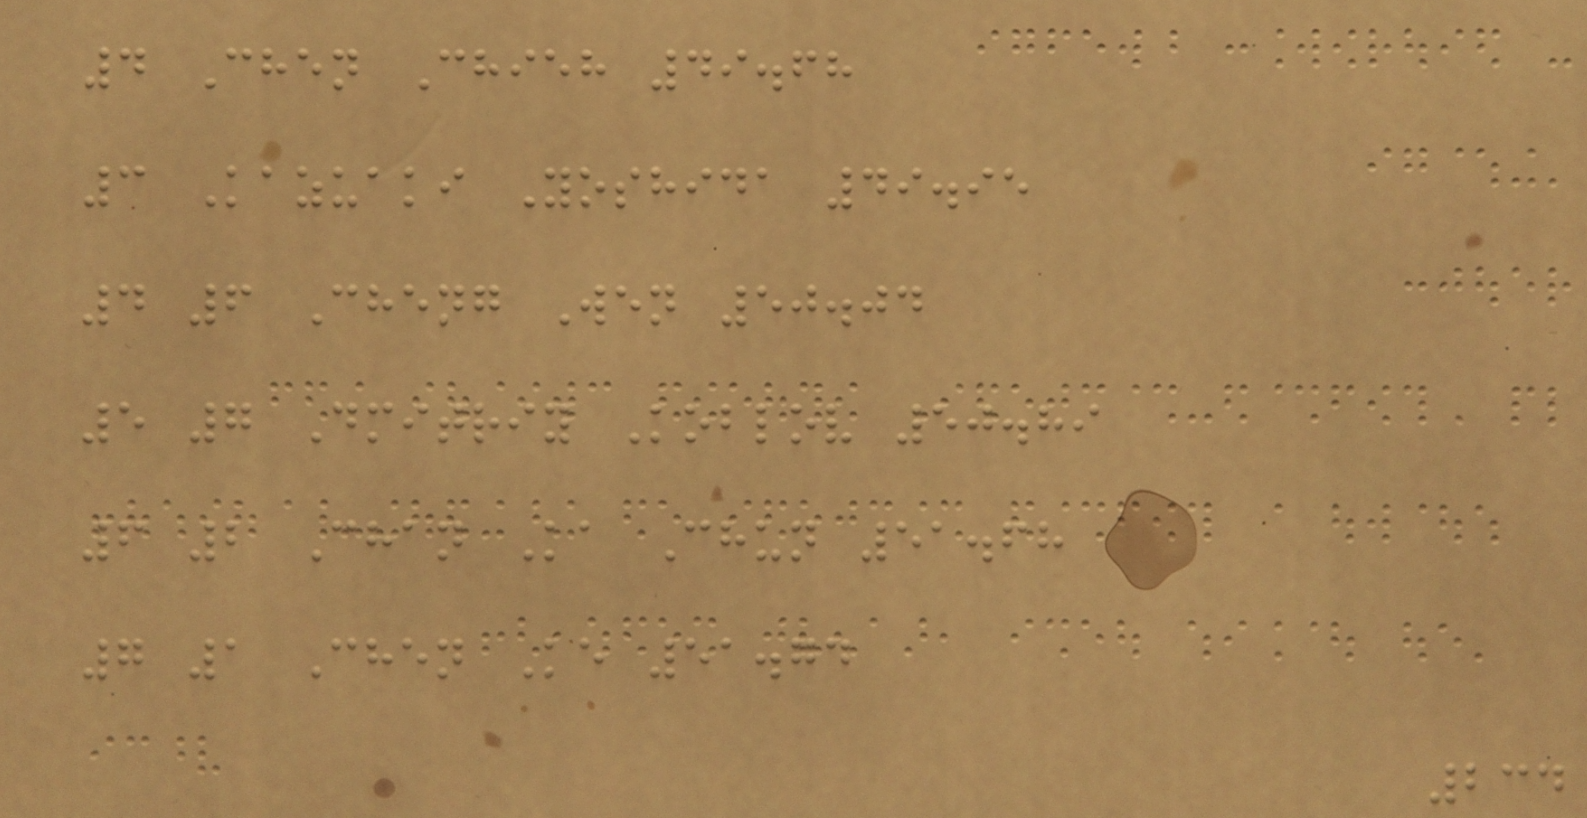4 Chen Chieh 49.68
3 Kazuaki Yoshida 49.95
4 6 Cheng Wen 50.04
5 7 Dmitriy Koblov 50.89
6 2 Chan Ka Chun 51.68
7 1 Chen Ke 51.74
234
